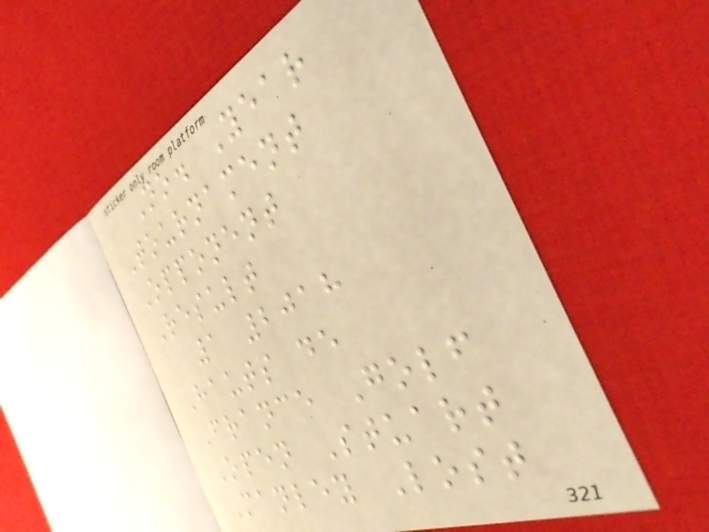No. Year
Tournament
Opponent
Result
1 2018
Hauts de
France Golf
Open Stuart
Manley Lost
